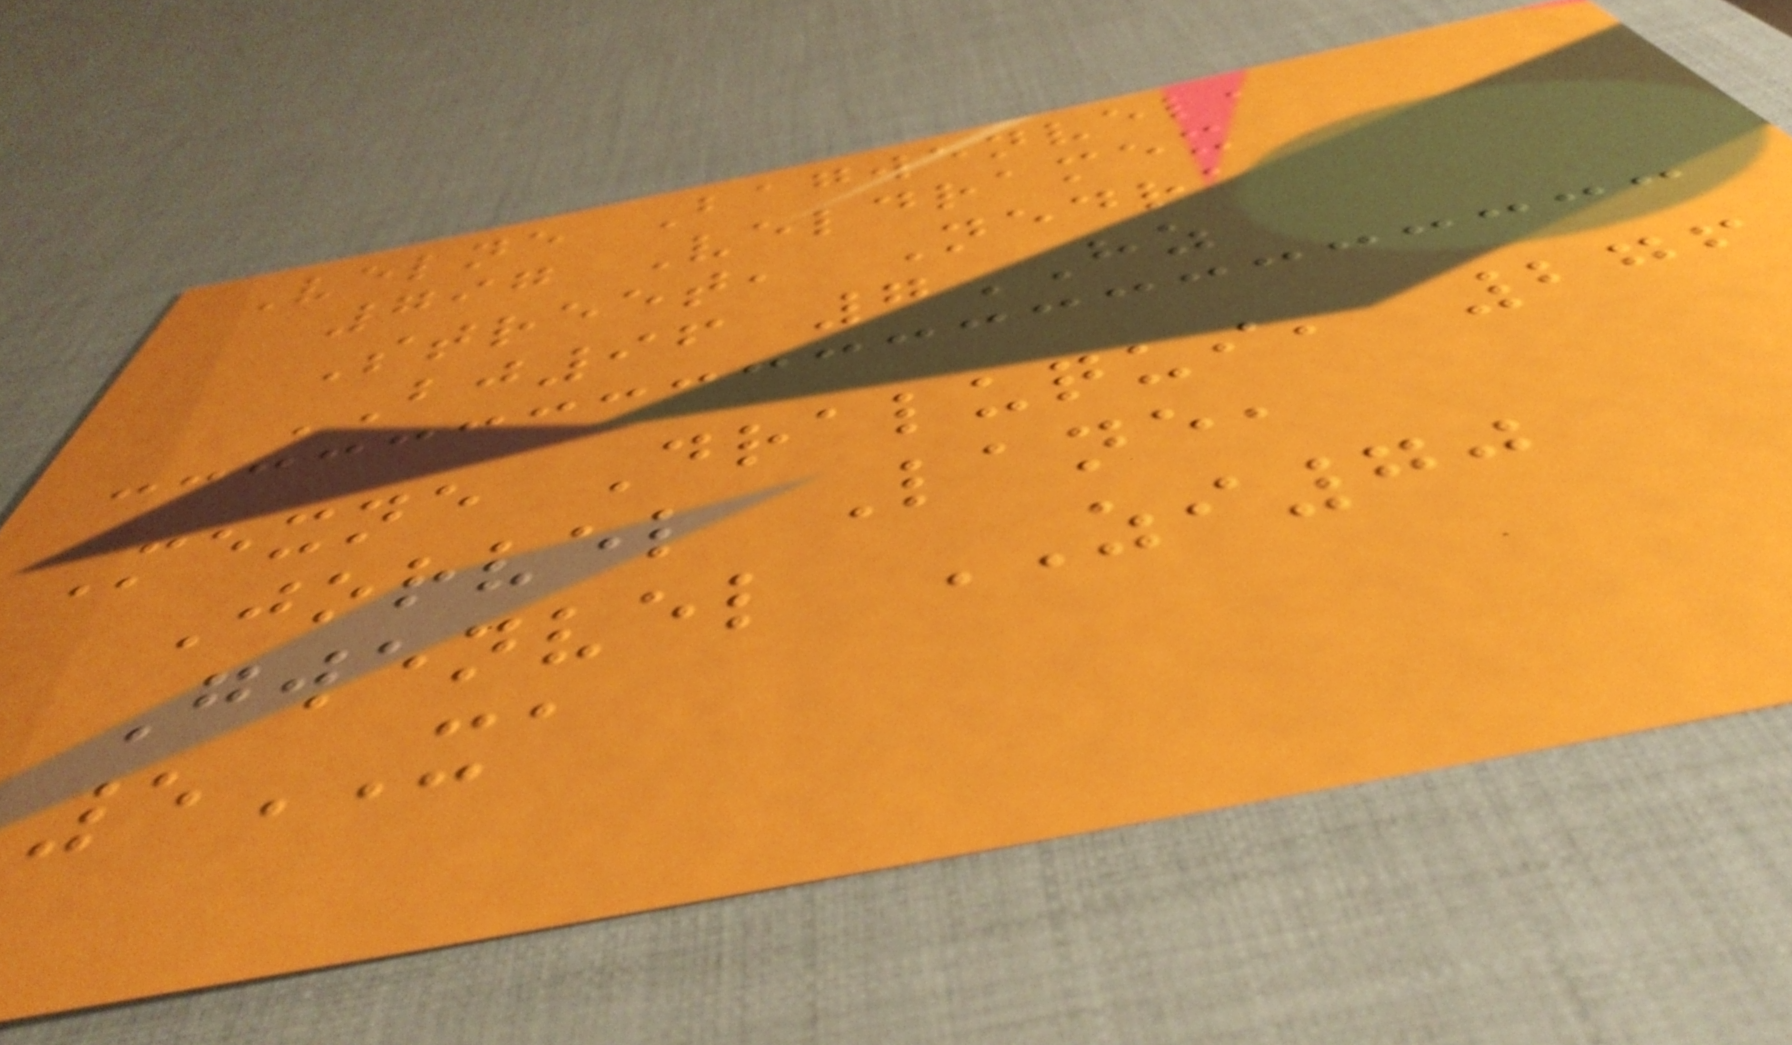Velne Bagwenvel,
797 Veldramex
Street, Nedra
BJ96 7HZ
Mexne Draluqui, 276
Jorvel Lane,
Gwenvel ZI70
5XA
